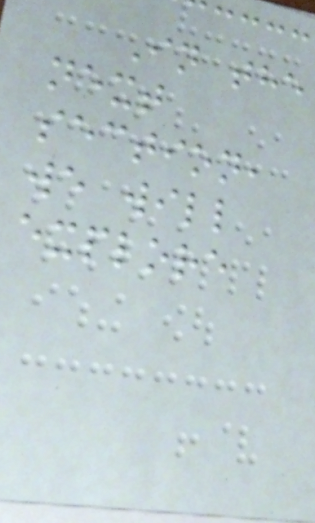In the
next
section,
we will
explore
